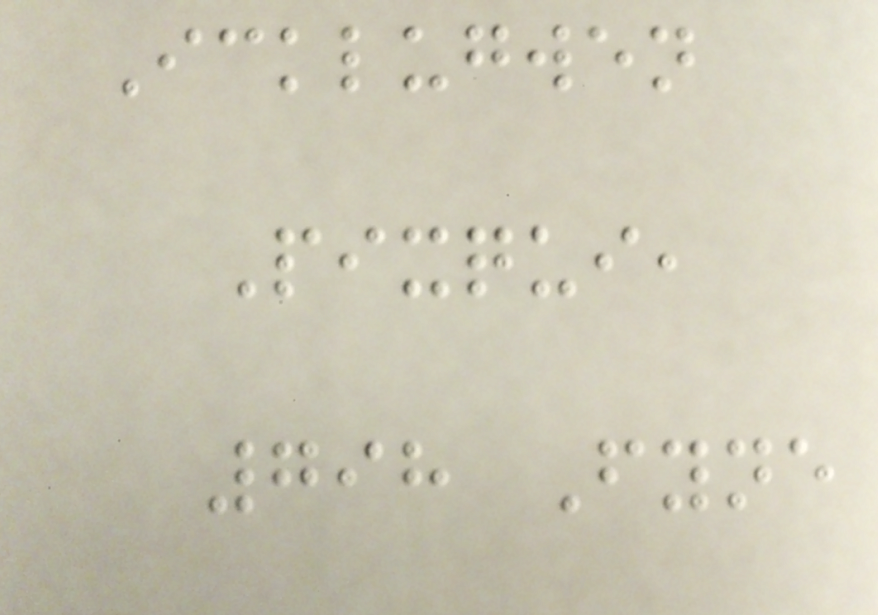Icklugwen
Pixqui,
798 Fyne
